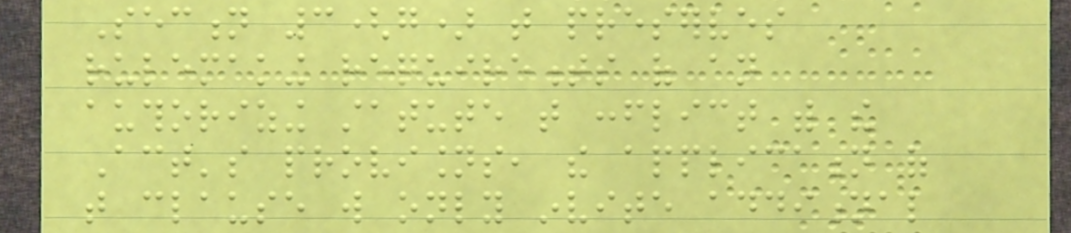Section 3(g) that preserves
rulemaking requirements of an
authorizing statute that conflict with the
Act's provisions, the application of
that clause will only invite additional
